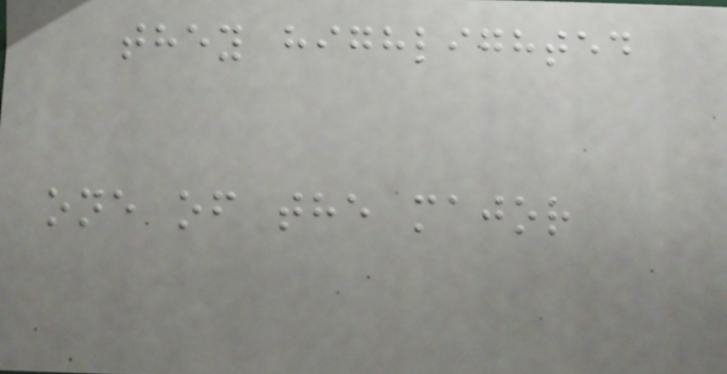they highlighted
one of the major
